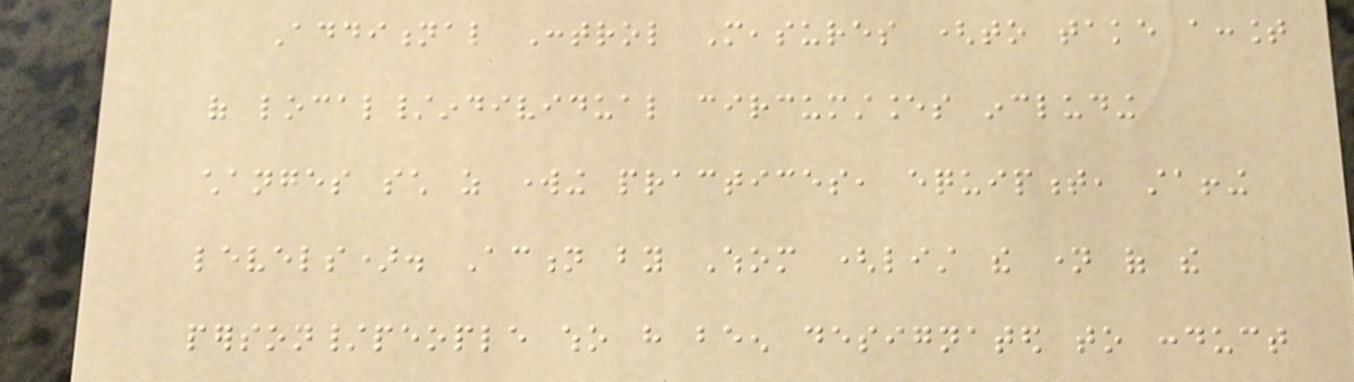Additional Control Measures (to take account
of local/individual circumstances including
changes such as working practices, equipment, staffing
levels). Action by Whom (list the name of the
person/people who have been designated to conduct
